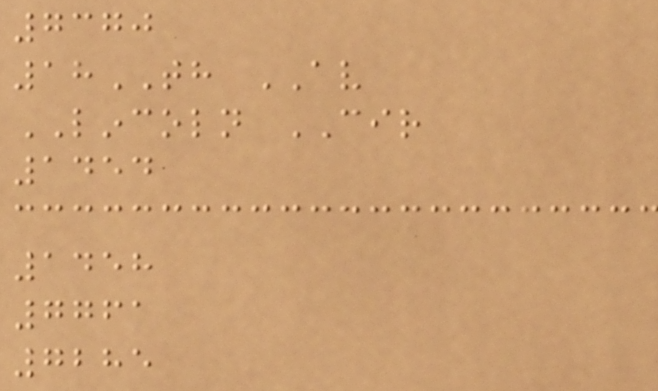7370
18TH AV
LINCOLN CIR
1454
1458
7761
7285
